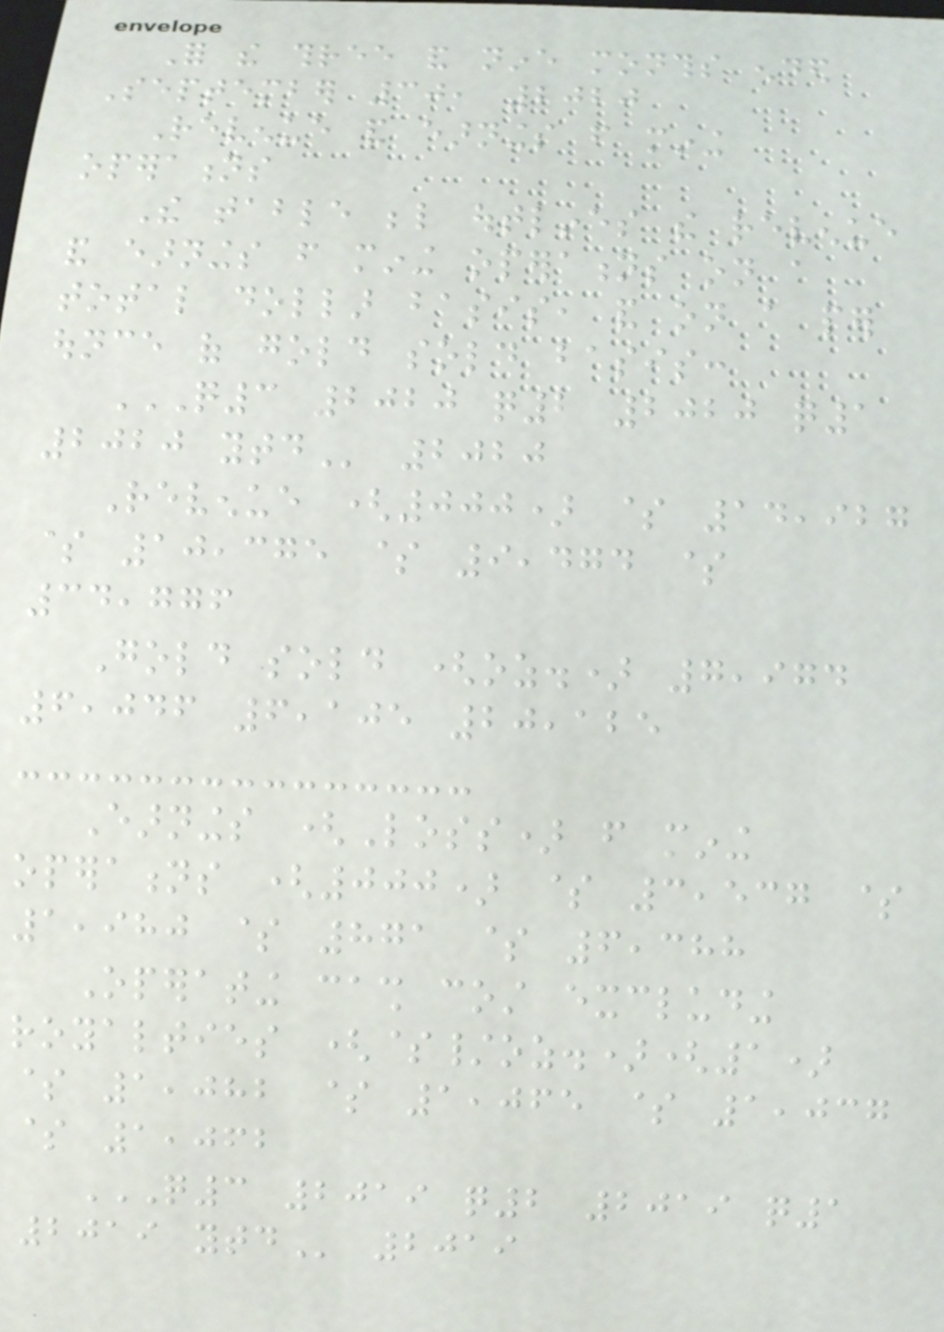For the three and nine months ended
September 30, 2020
Revenue and earnings from mining
operations
The table below outlines the revenue
and earnings from mining operations on a
total dollar basis, and on a per
ounce of gold sold basis:
Q3 2020 Q2 2020 Q1
2020 YTD 2020
Revenue (000) $ 14,927
$ 10,375 $ 9,474 $
34,776
Gold sold (oz.) 7,974
6,046 6,105 20,125
Earnings (Loss) from mining
operations (000) $ 3,537 $
1,980 $ 871 $ 6,388
Operating cash cost excluding
royalties ($/oz.)(1)
$ 1,082 $ 1,065 $ 1,037
$ 1,062
Q3 2019 Q2 2019 Q1
2019 YTD 2019
